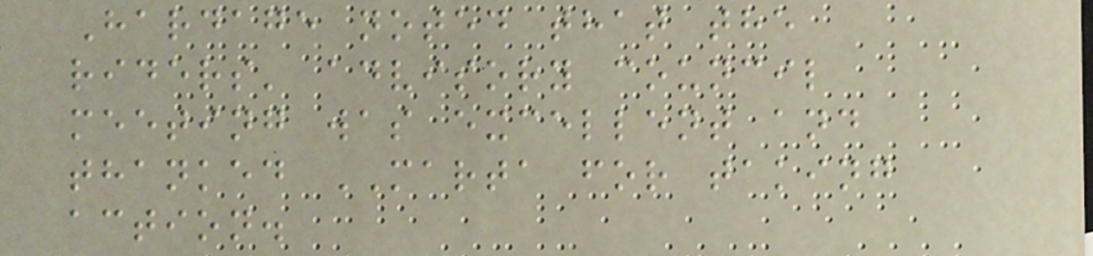Hardage noted that the
riders' advisory council
meeting was excellent and
thanked MARTA for taking
action.
